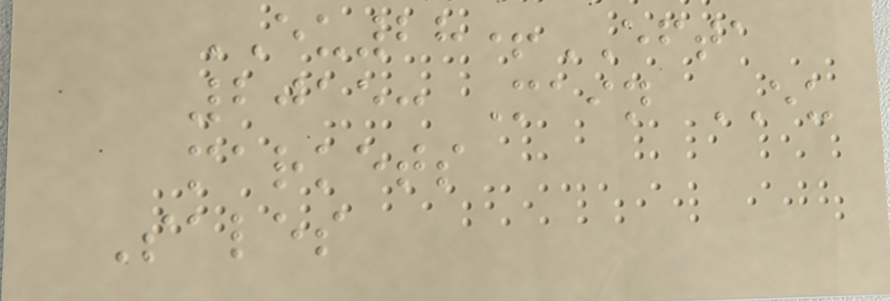EU28+EFTA
2015: Main EU
markets
Sales
